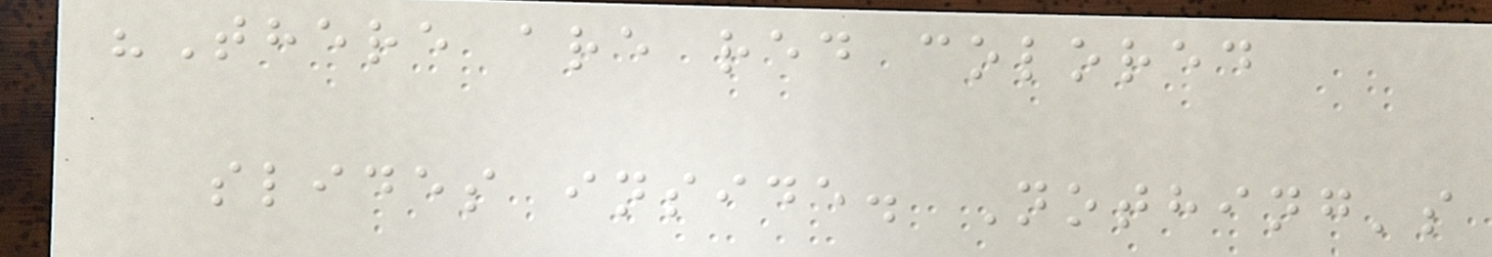"There are red colored
slides inside. Nothing's
